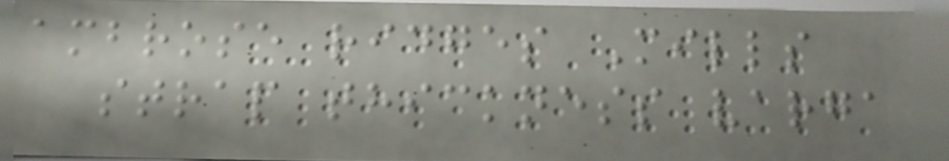ambrose ridges Mills
strap thickness varga
